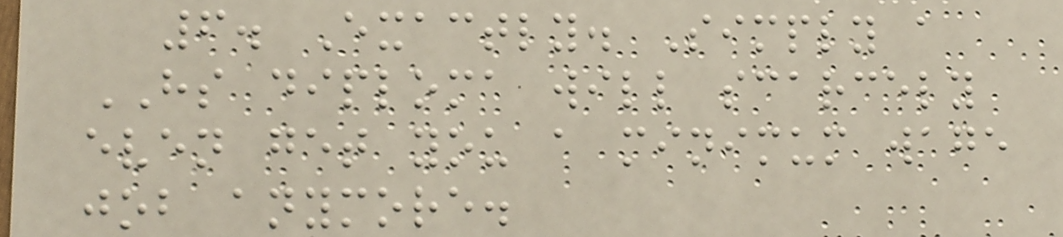6. Exactly. Simply a
HS diploma will scarcely
even get you a minimum wage
job anymore.
